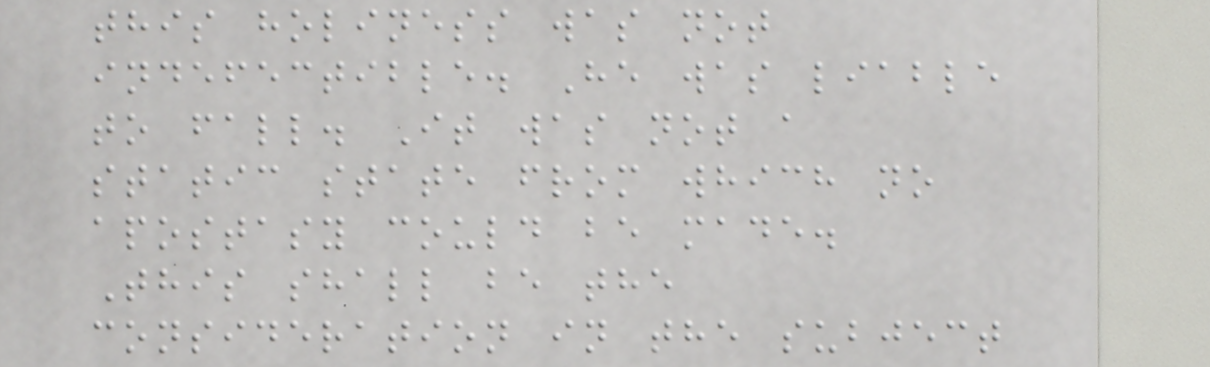this holiness was not
indefectible. He was liable
to fall. It was not a
static state from which no
apostasy could be made.
This shall be the
consideration in the subject
